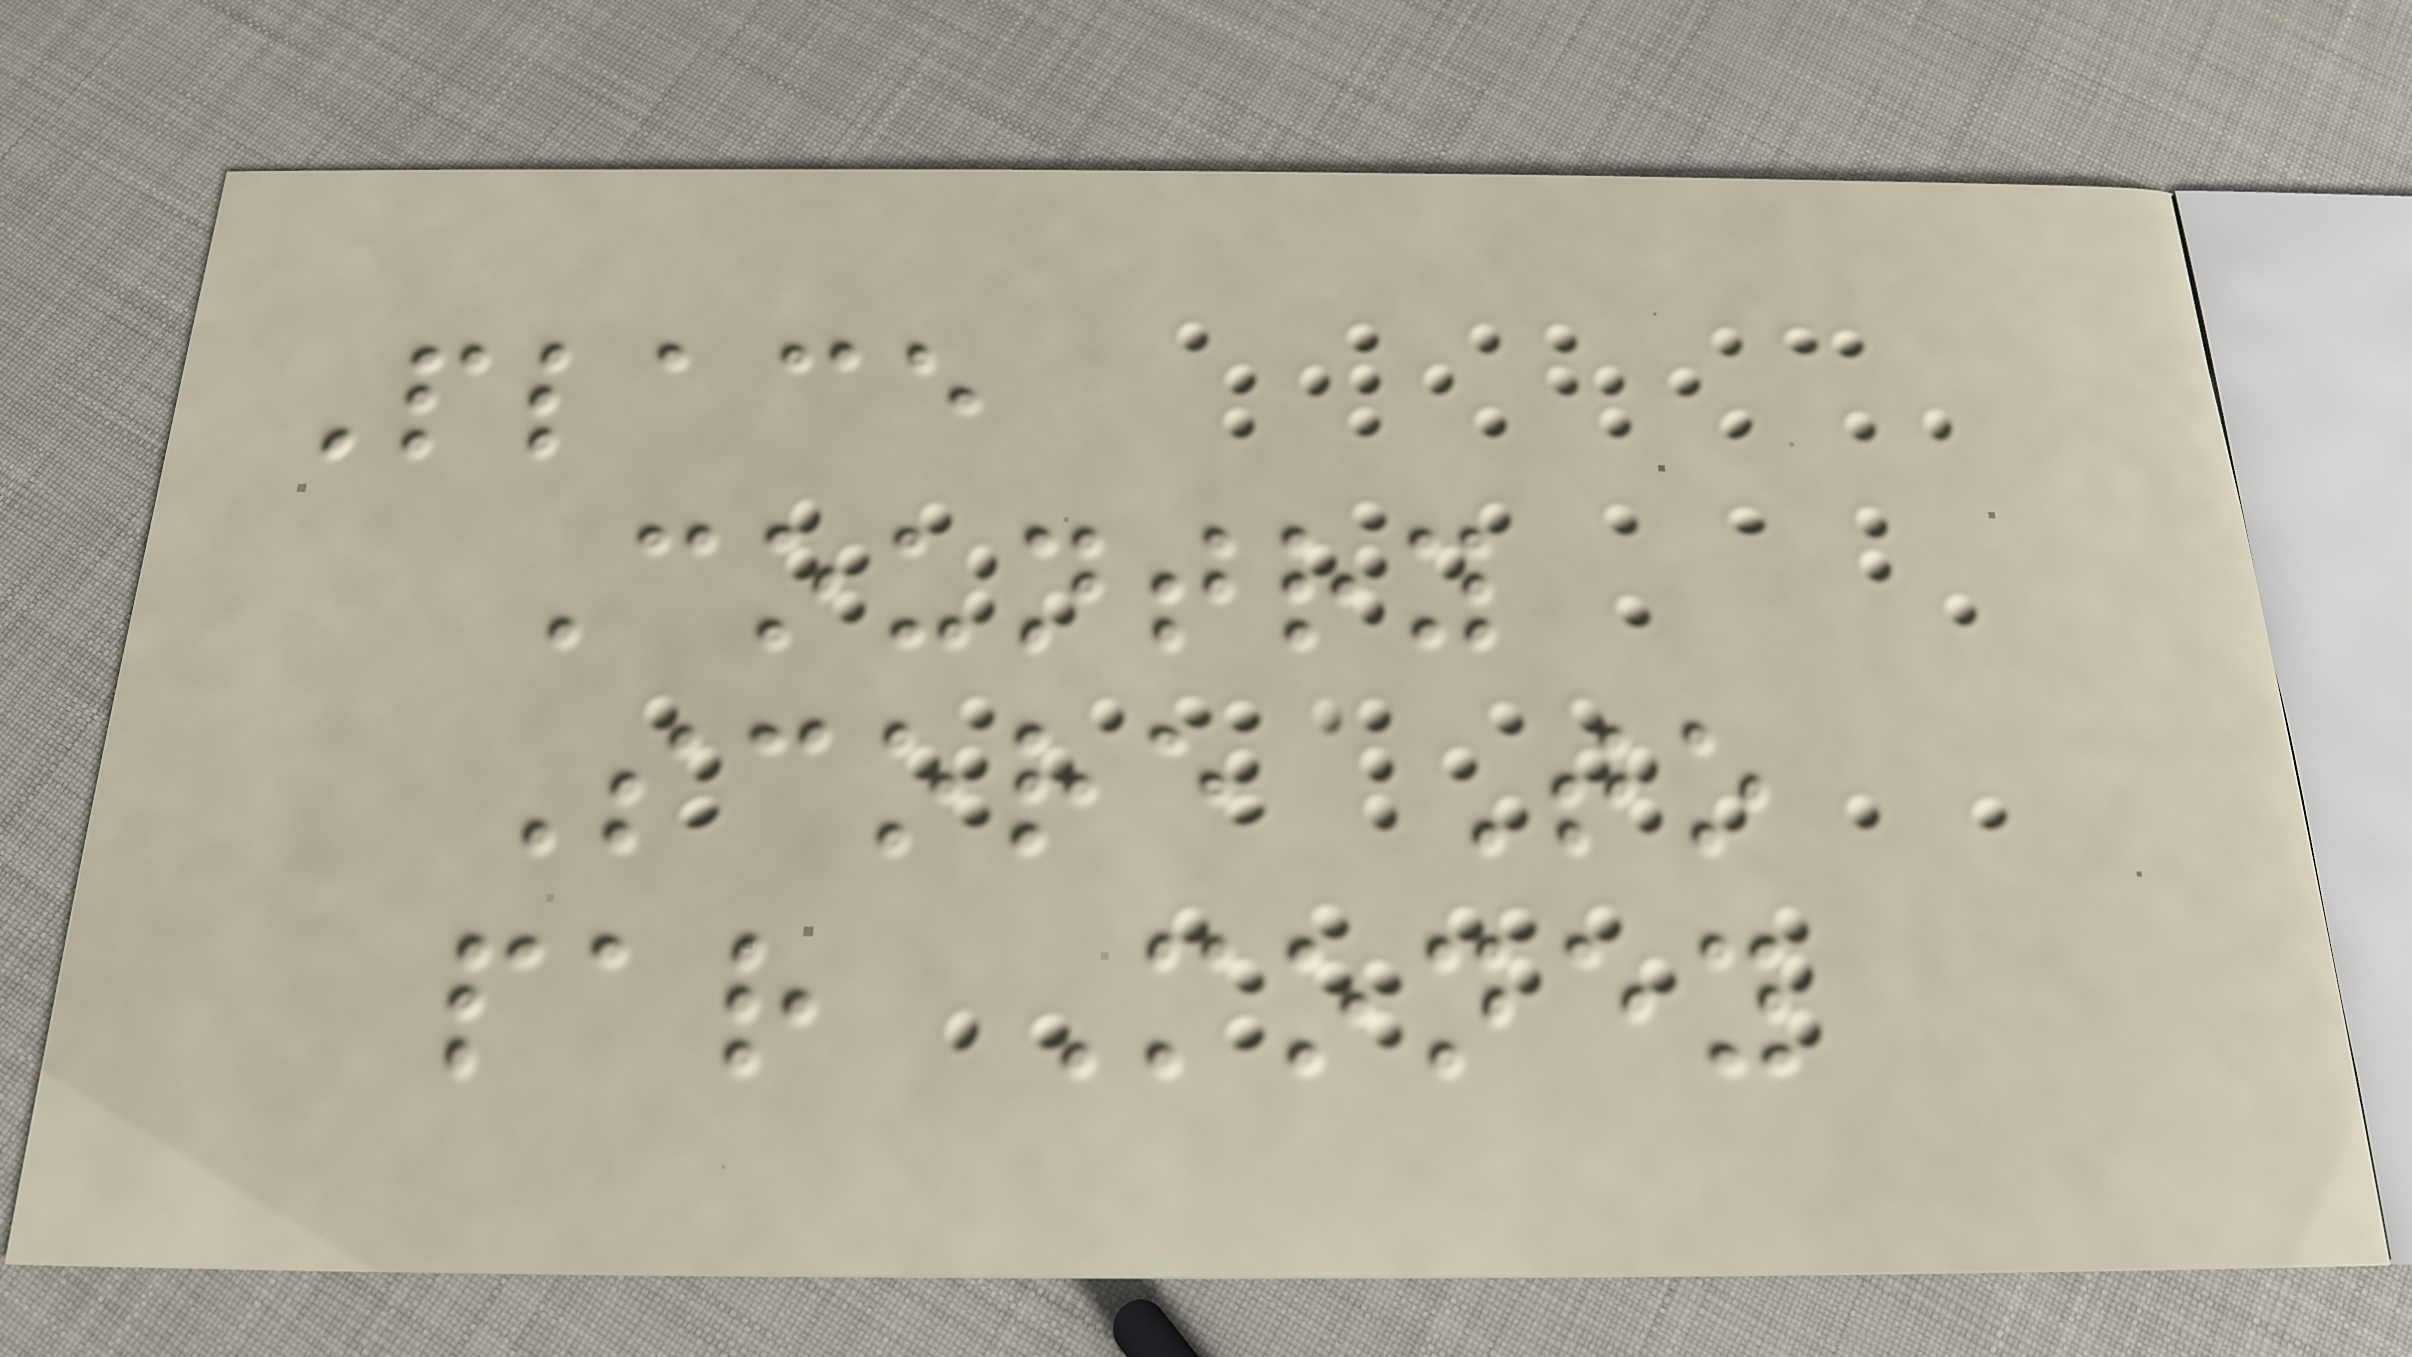Place
Country
Score To
par Money
